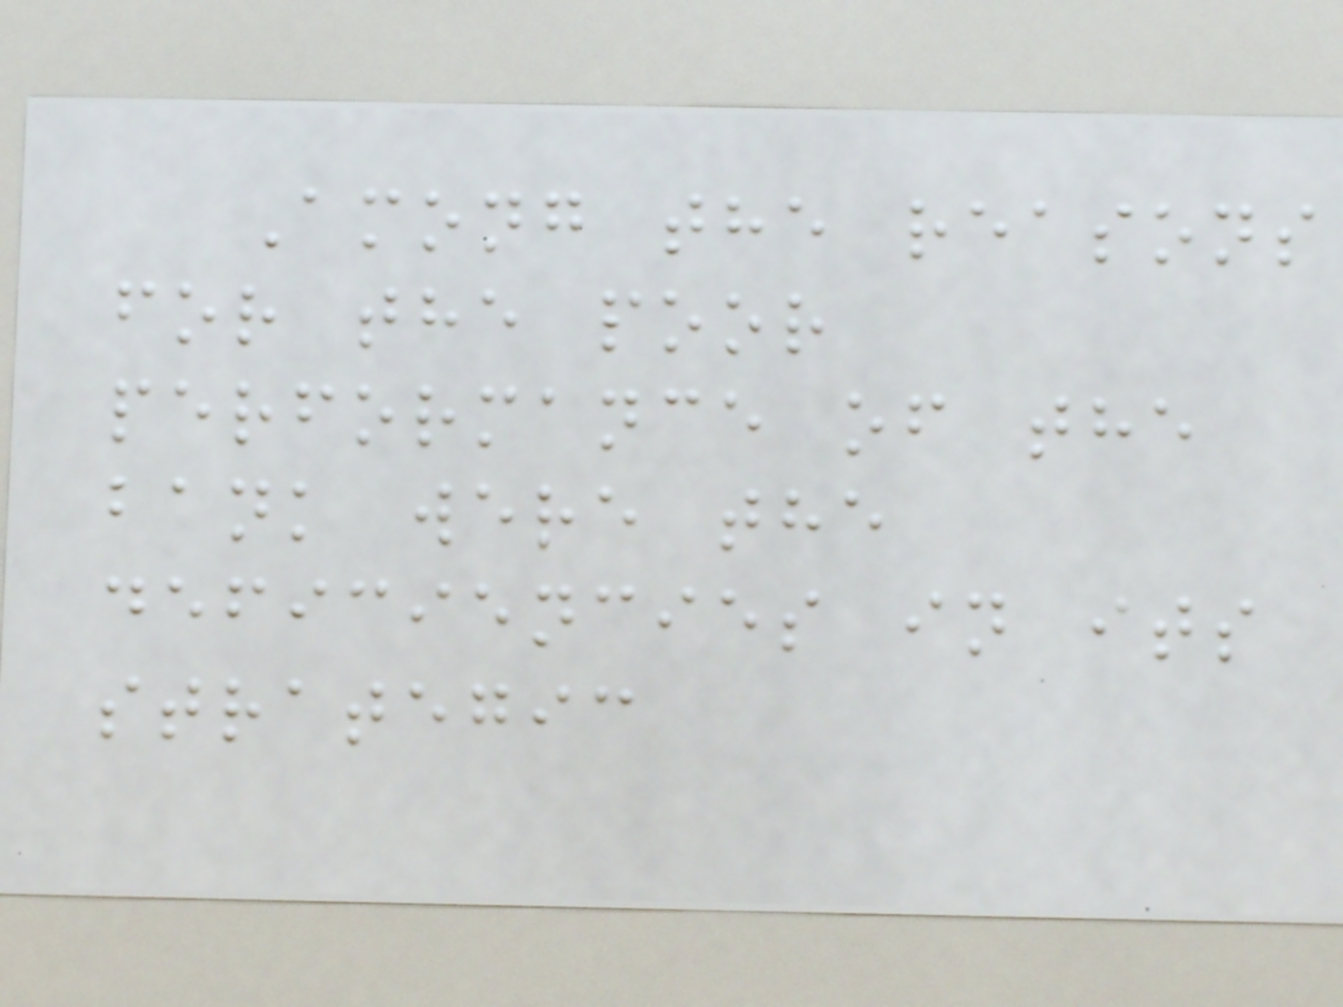Among the reasons
for the poor
performance of the
bank were the
deficiencies in its
strategic
